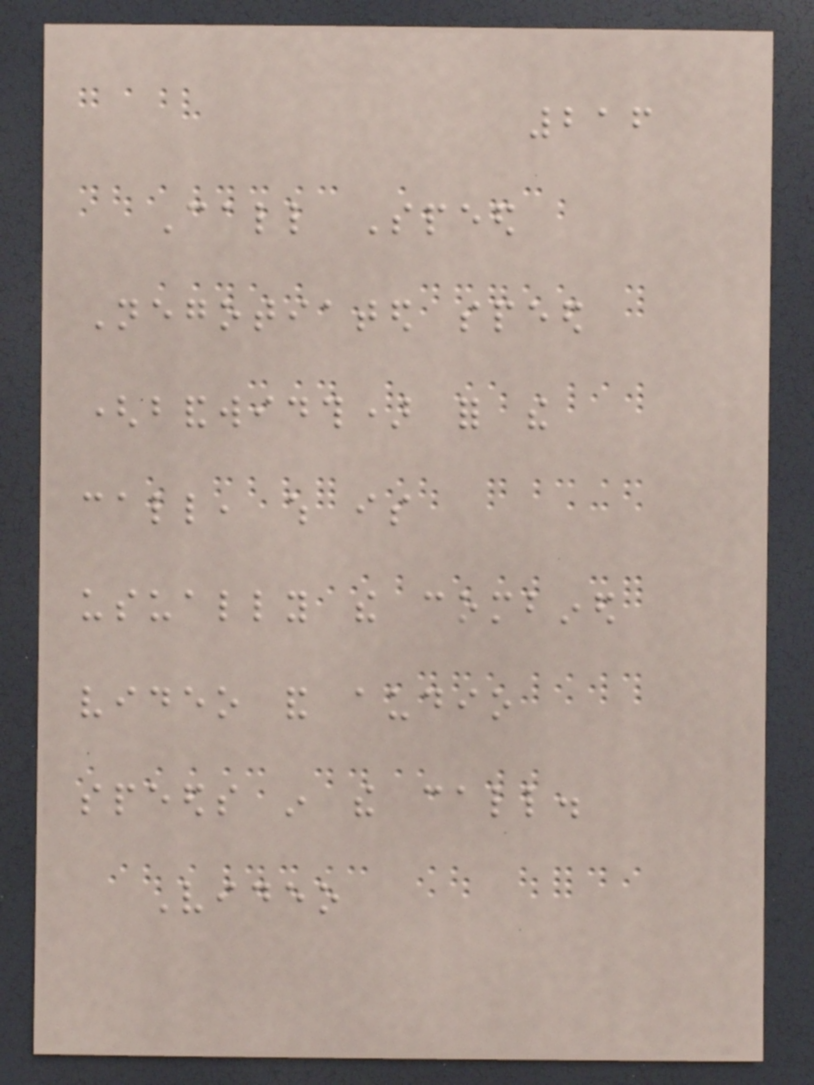216
Call Speed
Negotiated speed
(bandwidth) for the
call, which is
usually the combined
video and audio
speeds in the call.
Video
